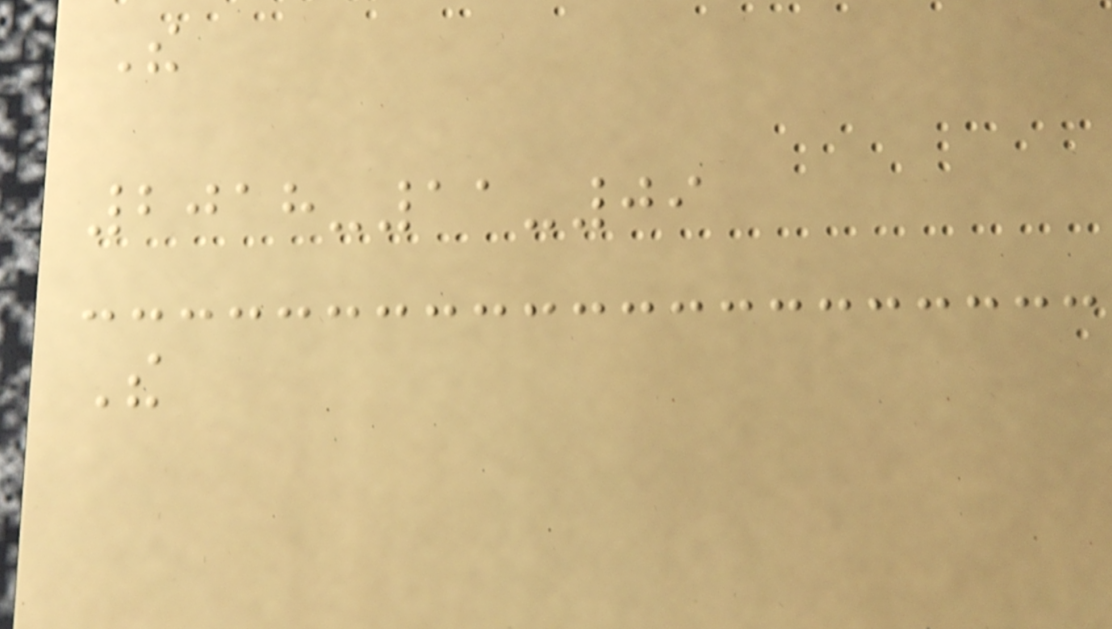The
2018-11-09
The
